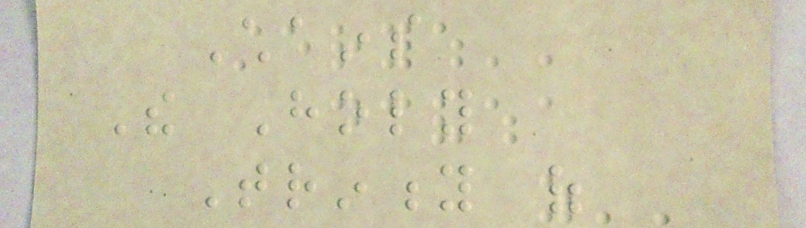Chains
The Holy
Trinity of
